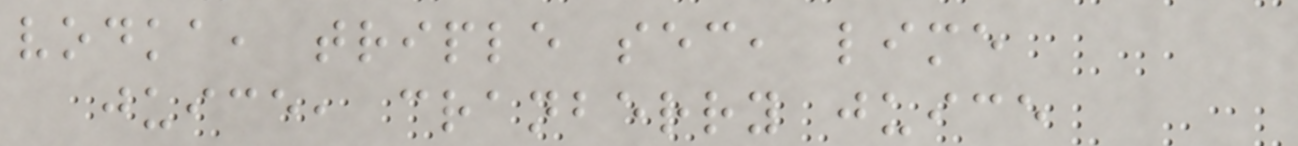vodka, triple sec, lime
juice, cranberry juice
